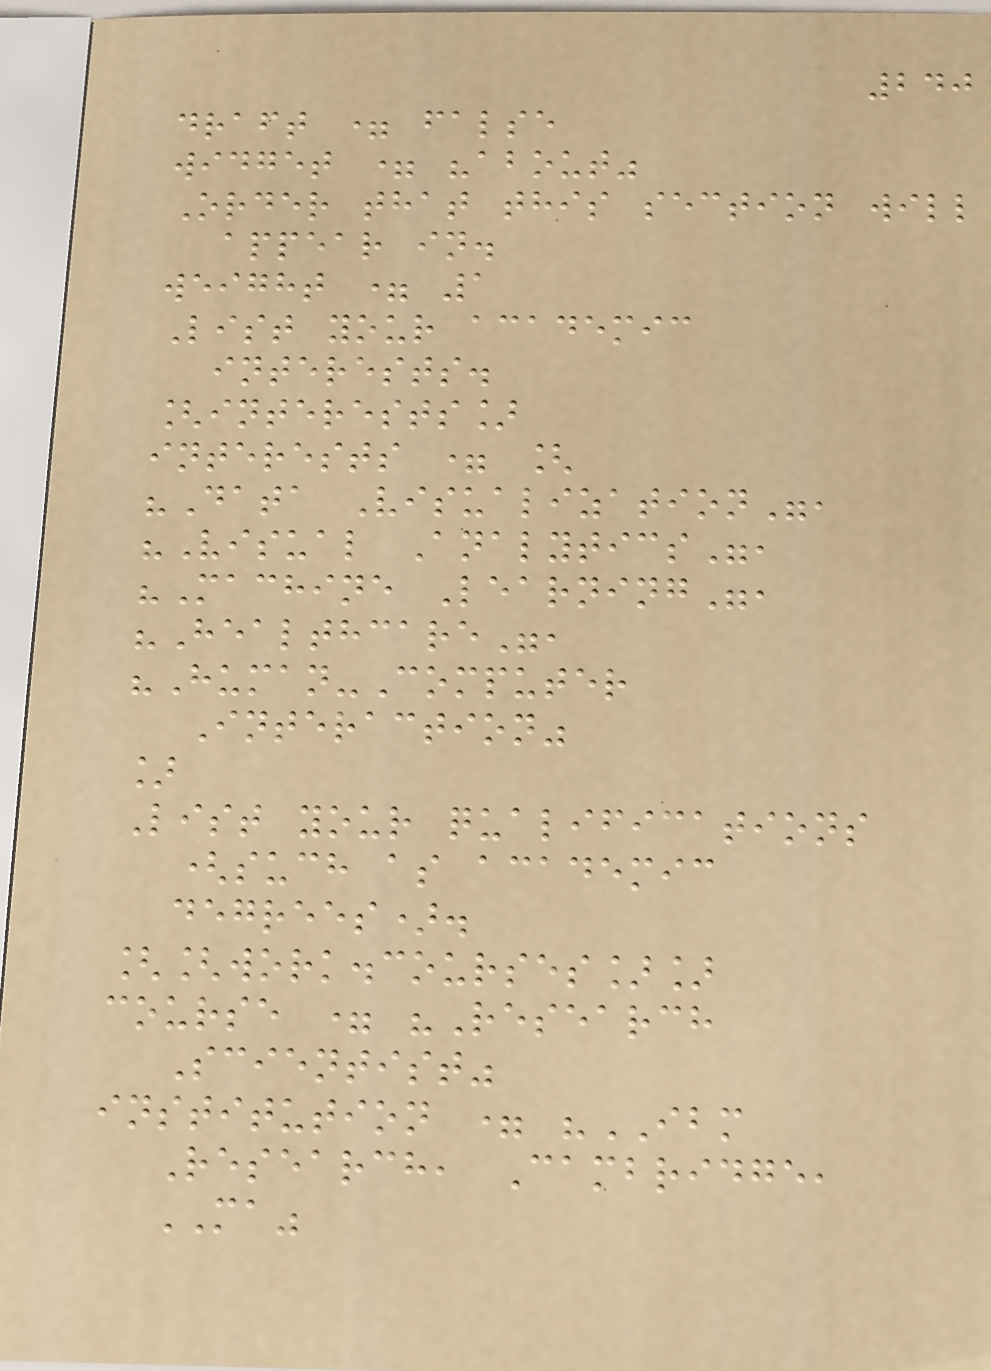240
draft = false
widget = "about"
Order that this section will
appear in.
weight = 1
List your academic
interests.
[interests]
interests = [
"Data Visualization",
"Visual Analytics",
"Machine Learning",
"Healthcare",
"Human-Computer
Interaction"
]
List your qualifications
(such as academic
degrees).
[[work.courses]]
course = "Research
Scientist"
institution = "IBM
Research, Cambridge,
MA"
